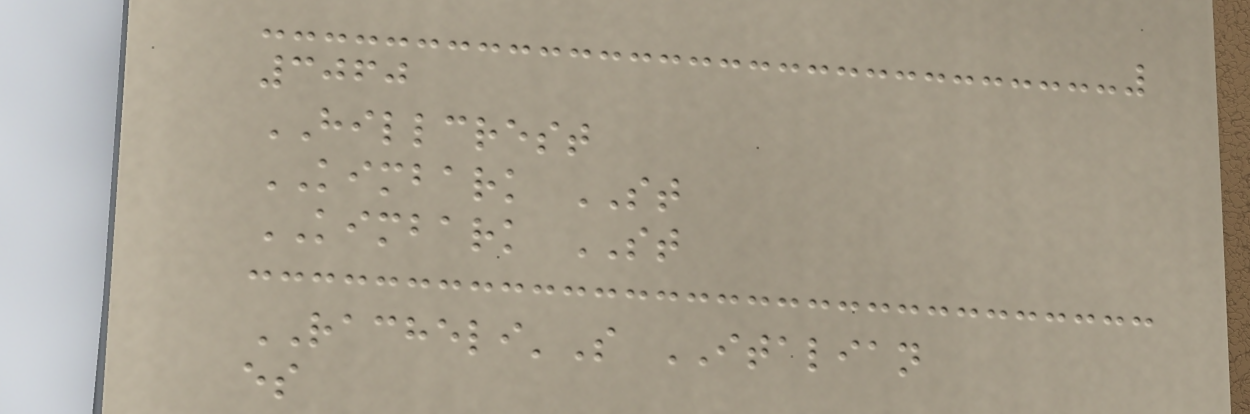3060
HILLCREST
KIMBARK ST
KIMBARK ST
RACHELI'S ITALIAN
es
